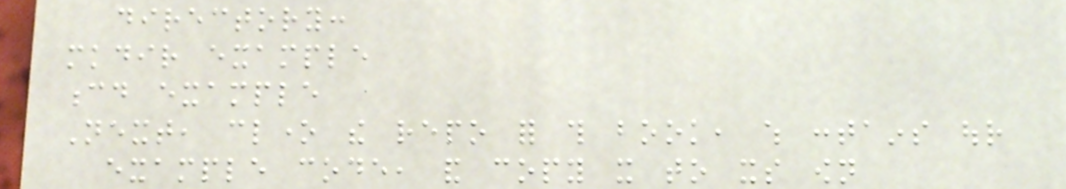directory:
mkdir example
cd example
Next, clone the repo for this book, which contains our
example code, and copy it to its own
